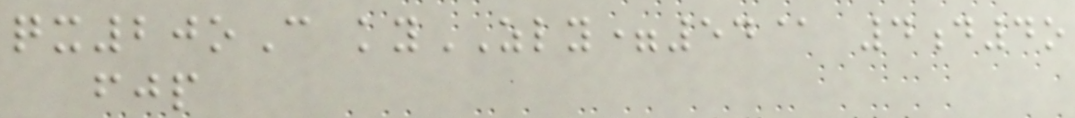qx20oC kyZLY=54@ 4d4o
fjp
